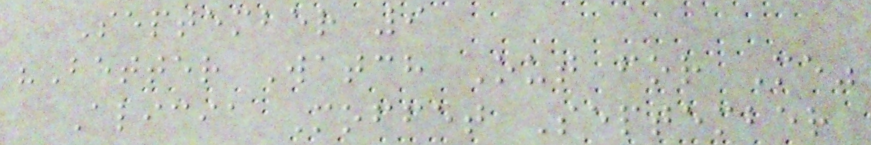September 9
"Better Watch Out for Me"
Alicia Moffet September
